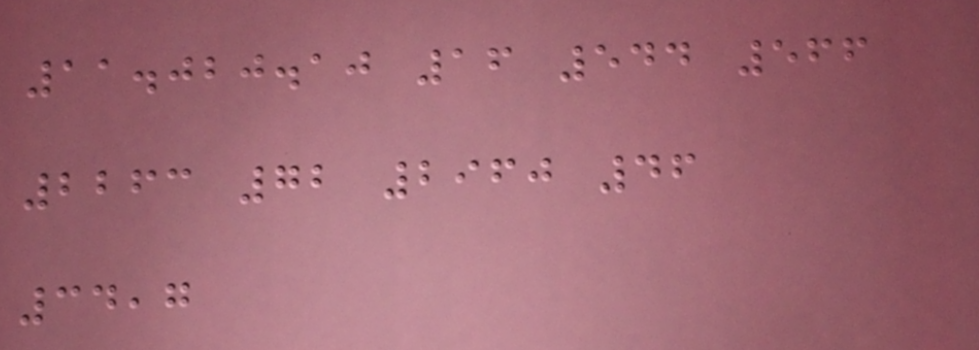11.020.10 16 544 566
2263 72 2960 46
34,7
